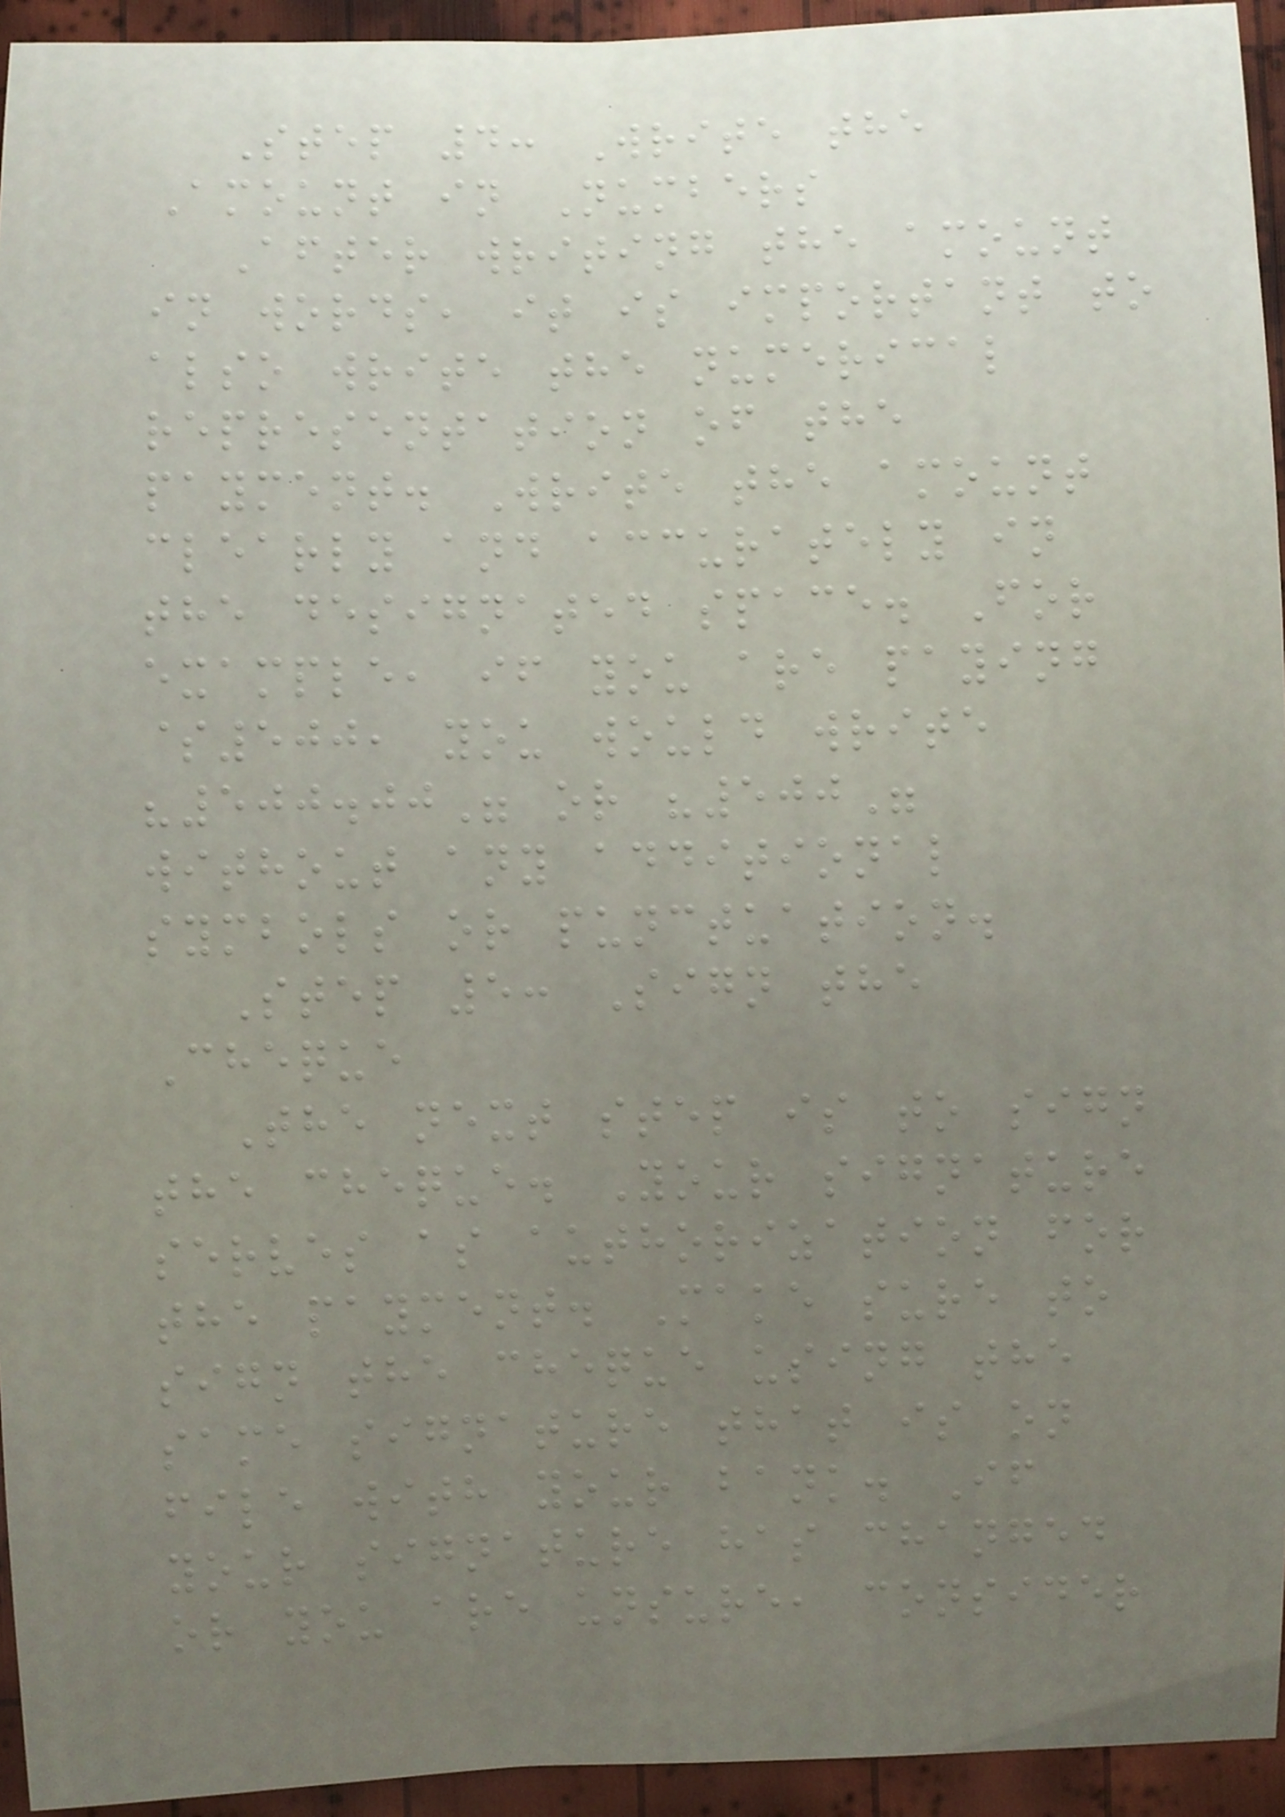Step 4: Write the
Amount in Numbers
After writing the amount
in words, it is important to
also write the numerical
representation of the
payment. Write the amount
clearly and accurately in
the designated space. For
example, if you are paying
$500, you would write
"500.00" or "500"
without any additional
symbols or punctuation.
Step 5: Sign the
Cheque
The next step is to sign
the cheque. Your signature
serves as authorization for
the payment. Make sure to
sign the cheque using the
same signature that is on
file with your bank. If
your signature has changed
or you are unsure, consider
